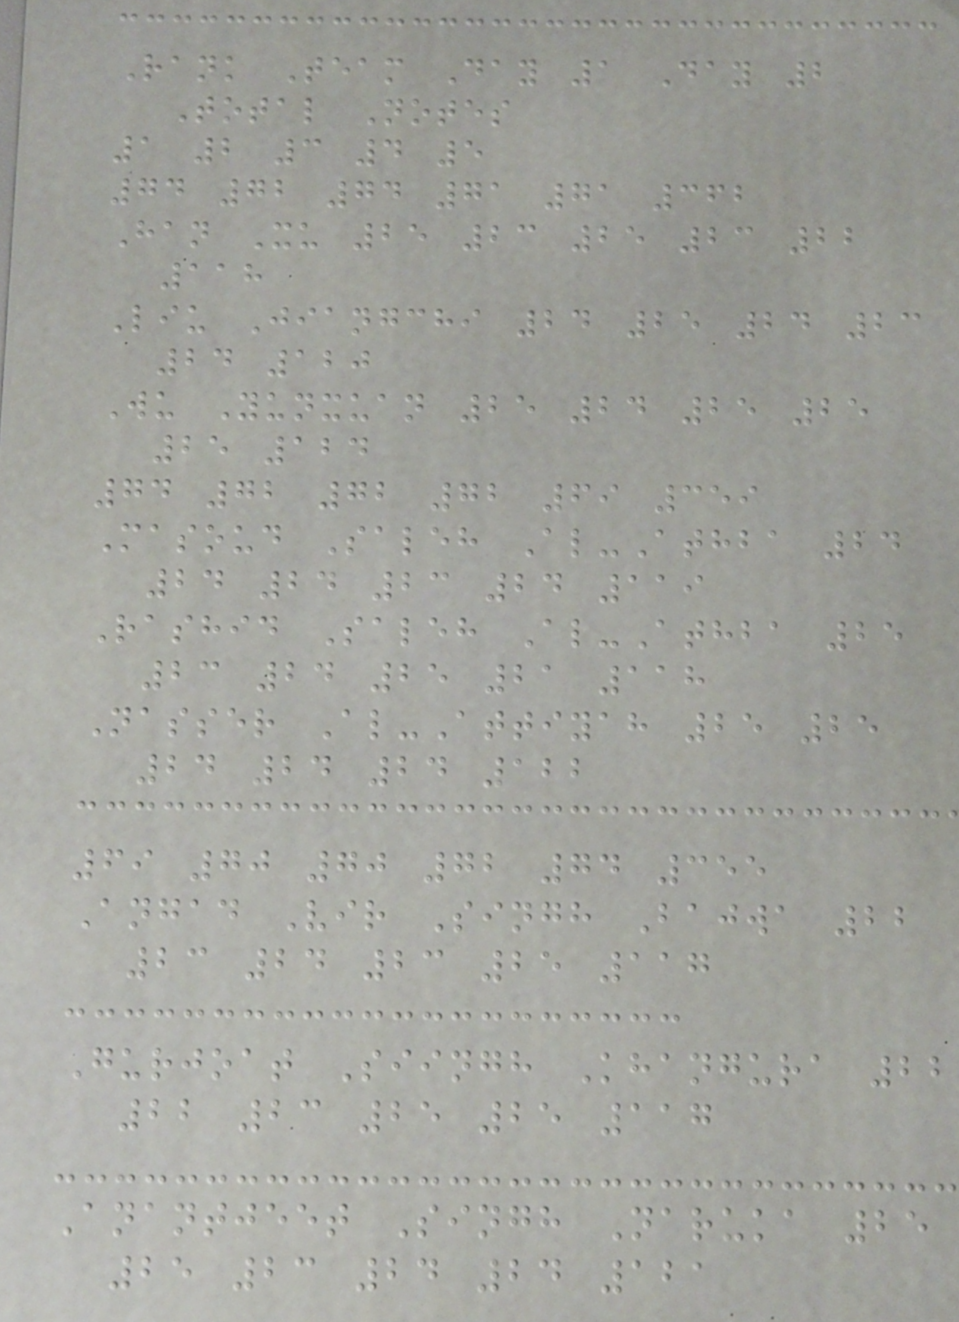Rank Team Day 1 Day 2
Total Notes
1 2 3 4 5
74 72 74 71 71 362
Han Xu 25 23 25 23 22
118
Liu Jiangchi 24 25 24 23
24 120
Wu Yunxuan 25 24 25 25
25 124
74 72 72 72 69 359
Masoud Saleh Al-Athba 24
24 24 23 24 119
Rashid Saleh Al-Athba 25
23 24 25 21 118
Nasser Al-Attiyah 25 25
24 24 24 122
69 70 70 72 74 355
Angad Vir Singh Bajwa 22
23 24 23 25 117
Gurjoat Siingh Khangura 22
22 23 25 25 117
Anantjeet Singh Naruka 25
25 23 24 24 121
